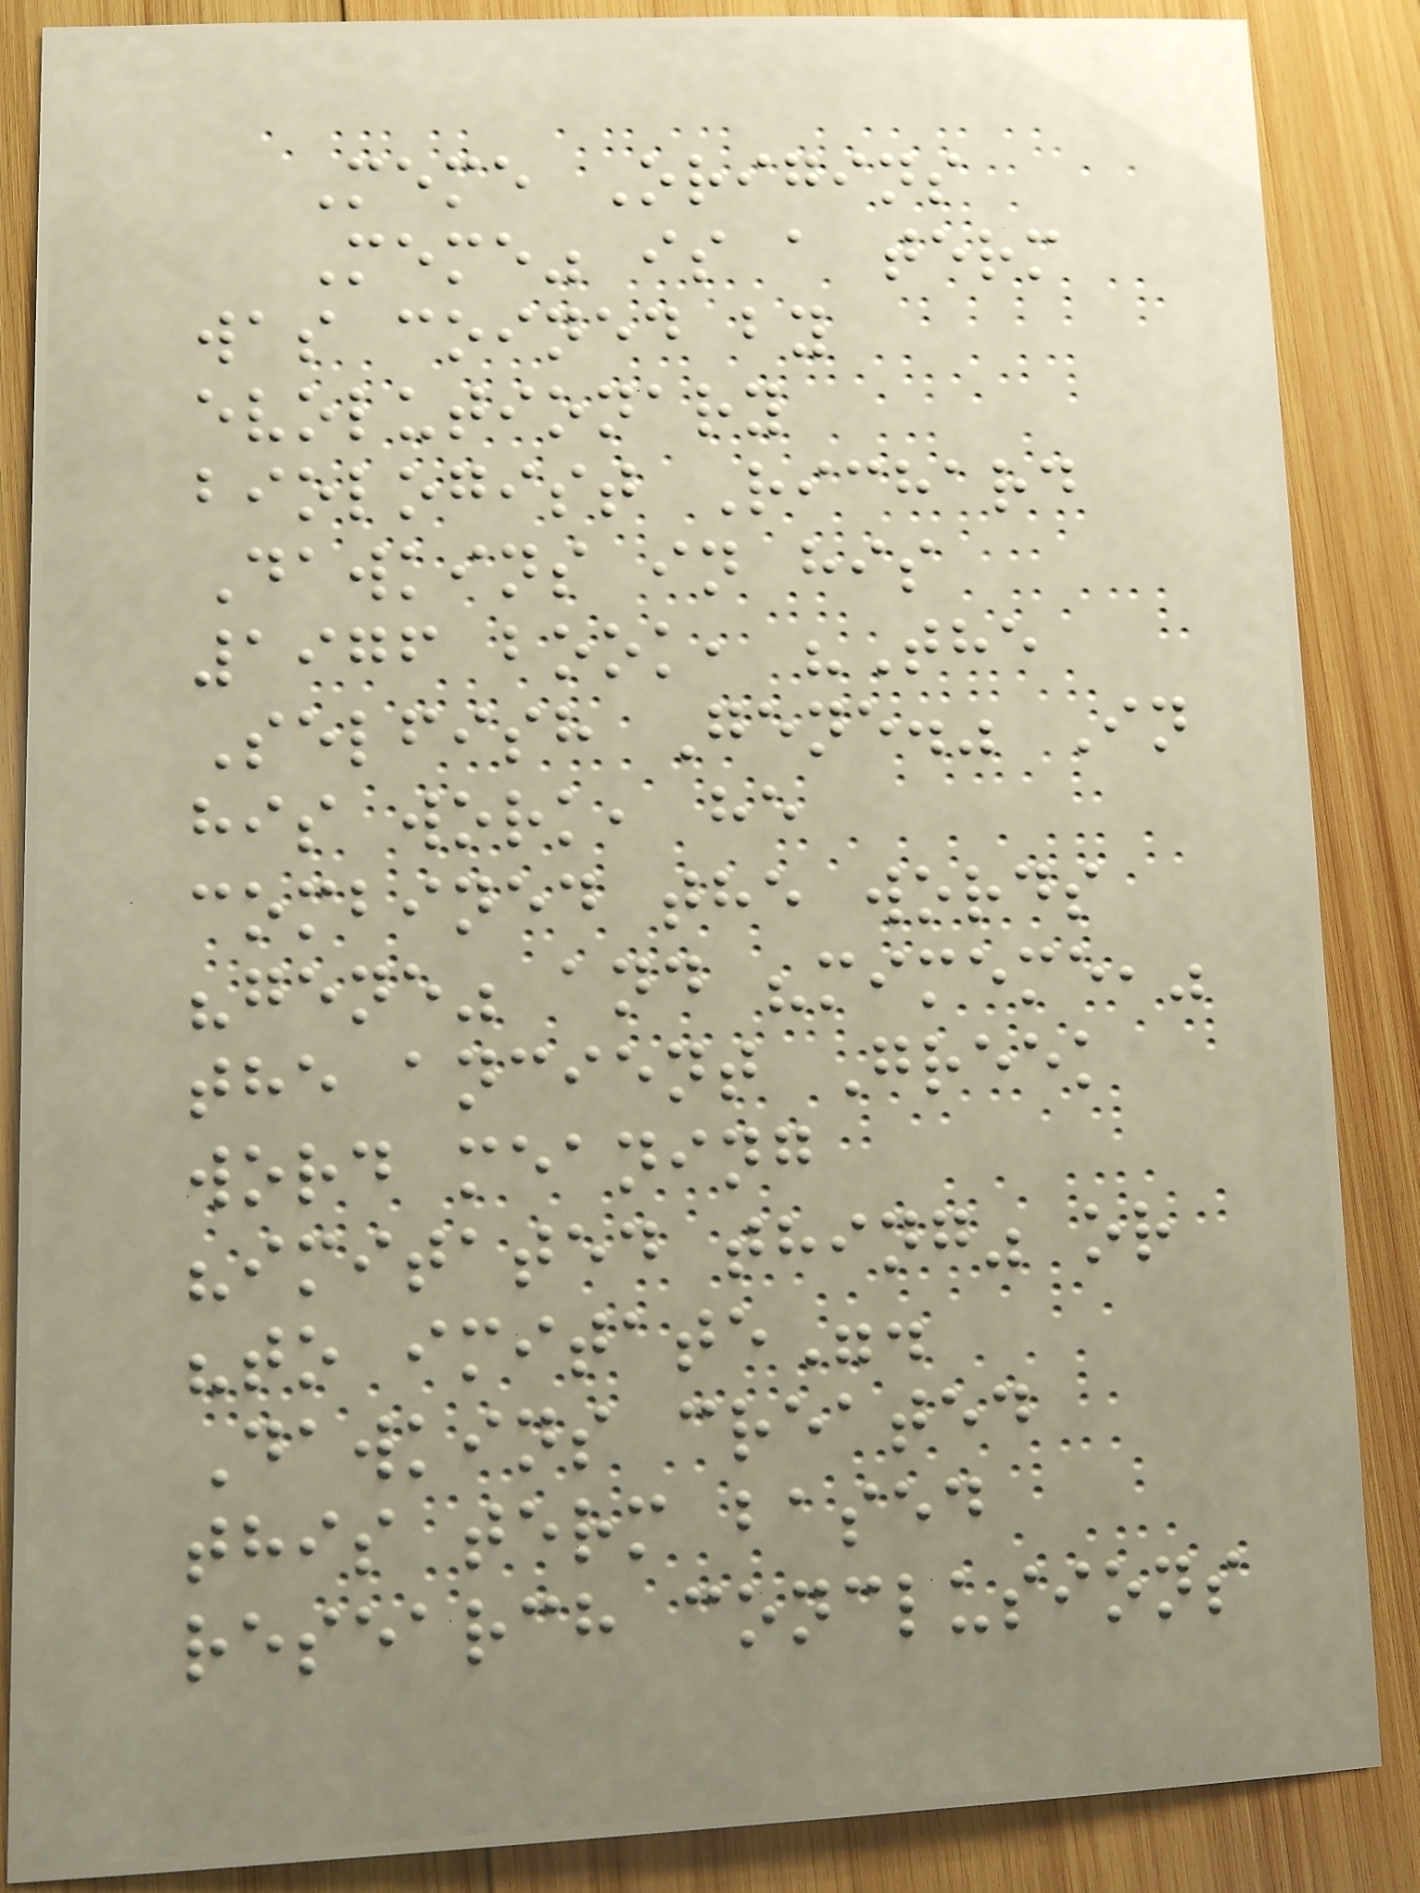Meme Origins
Meme" is a term
was coined by
evolutionary
biologist Richard
Dawkins in his
1976 book, "The
Selfish Gene." In
his work, he
combined the words
"gene" and "mimeme,"
the ancient Greek
word meaning
"imitated thing" or
"to imitate".
Dawkins created
this term based
research conclusions
